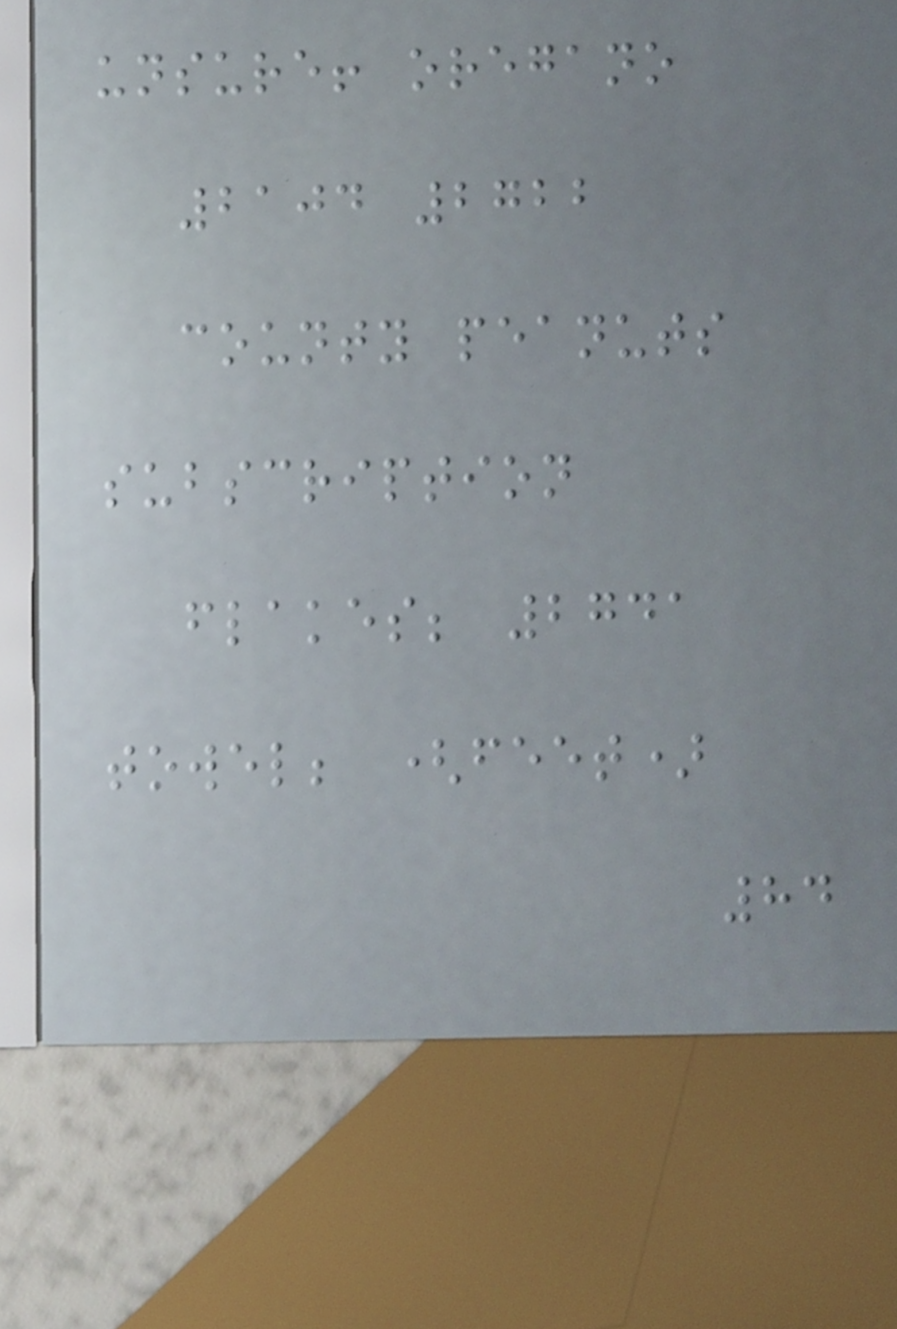unsure! oregano
2104 2722
county peanuts
subscription
flakes; 2741
towel; (feet)
84
